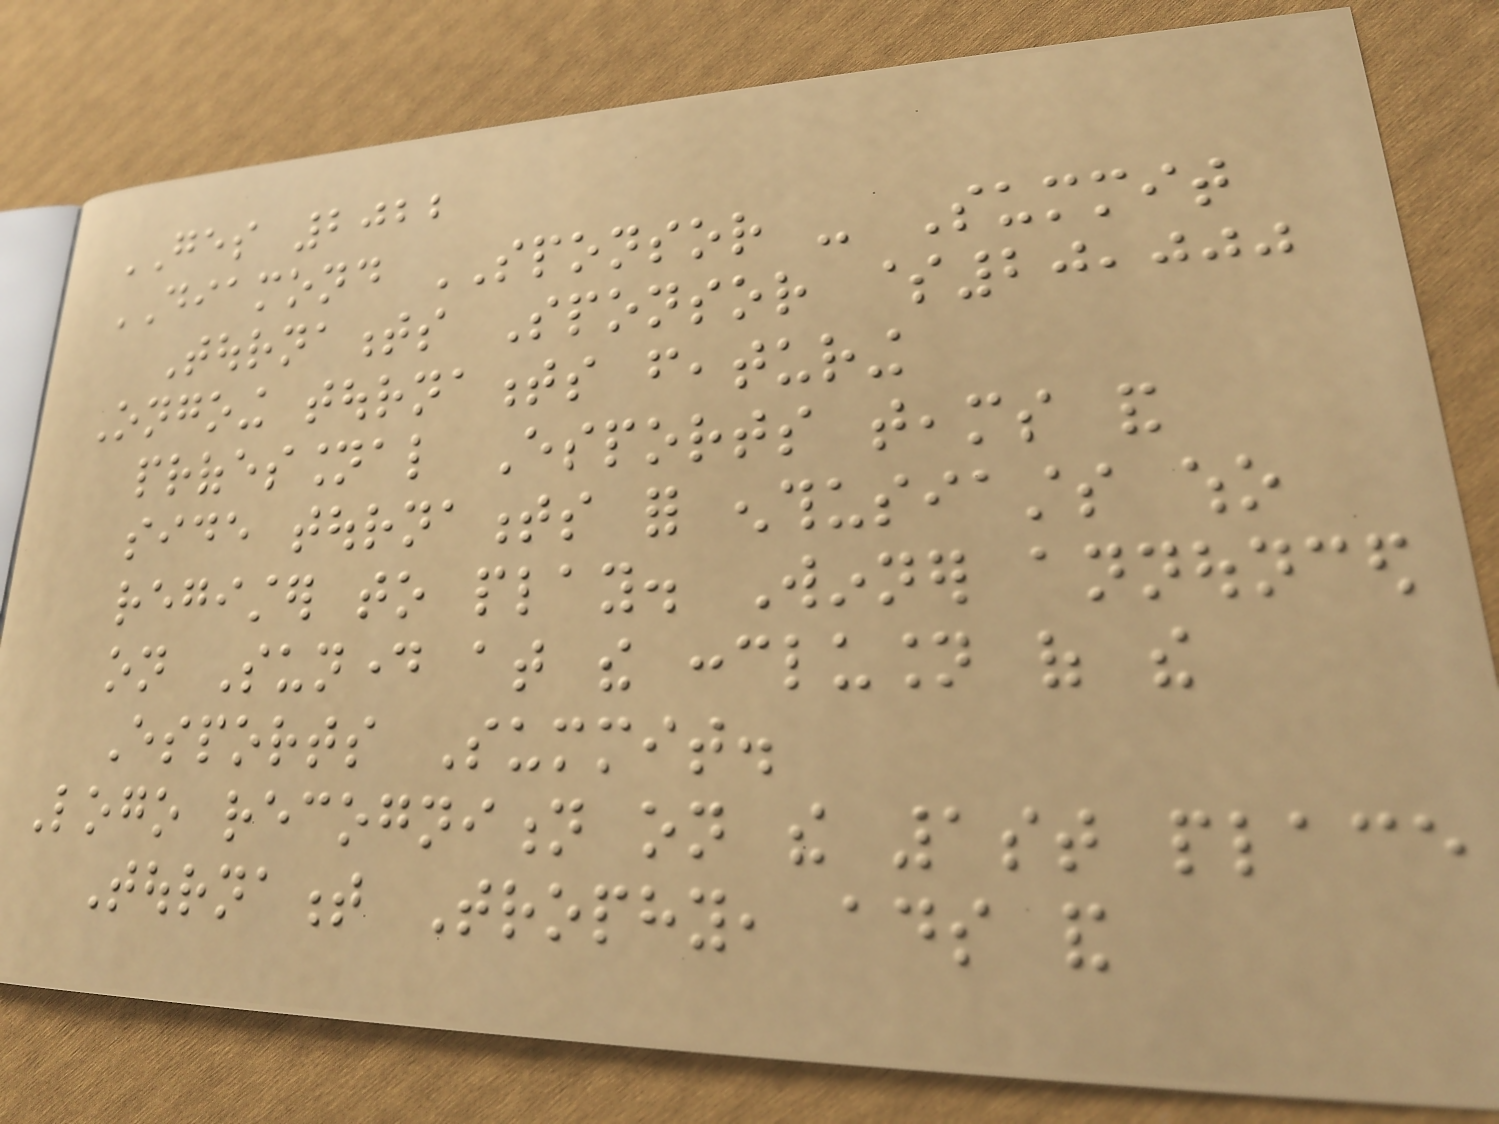GES 2022
DIAMOND SPONSOR - Summit
Tournaments Sponsor $20,000
Ongoing tournaments featuring
professional Esports teams and
side tournaments for enthusiasts who
register to play. Winner announced
on Sunday at the conclusion of the
Esports Summit.
Logo recognition on the 1st place
Tournament Trophy, ads and
